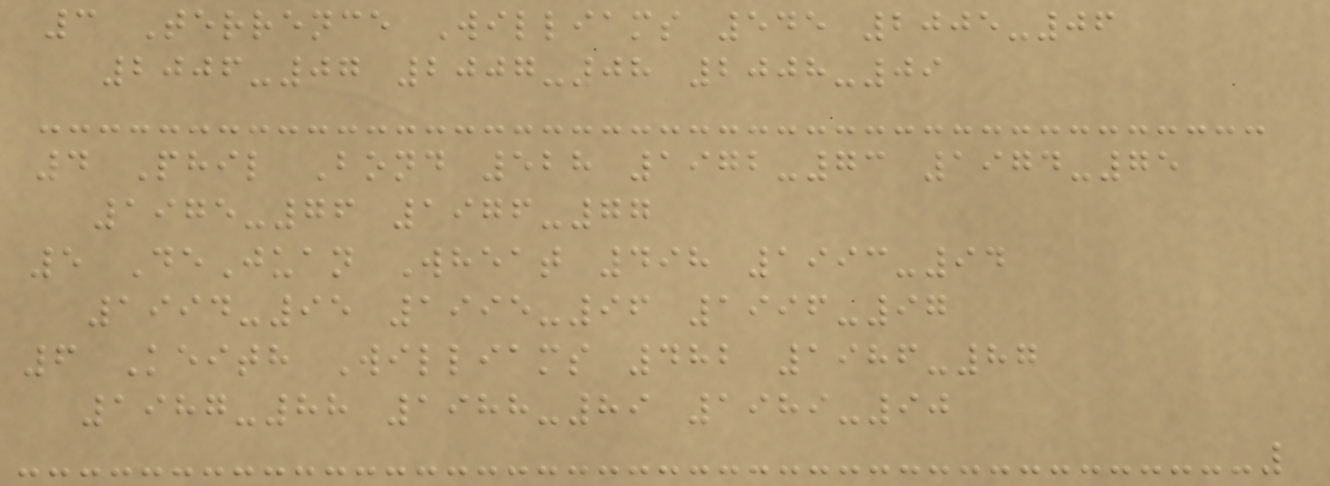3 Terrence Williams 545 2005-06
2006-07 2007-08 2008-09
4 Phil Bond 528 1972-73 1974-75
1975-76 1976-77
5 DeJuan Wheat 498 1993-94
1994-95 1995-96 1996-97
6 Keith Williams 482 1986-87
1987-88 1988-89 1989-90
